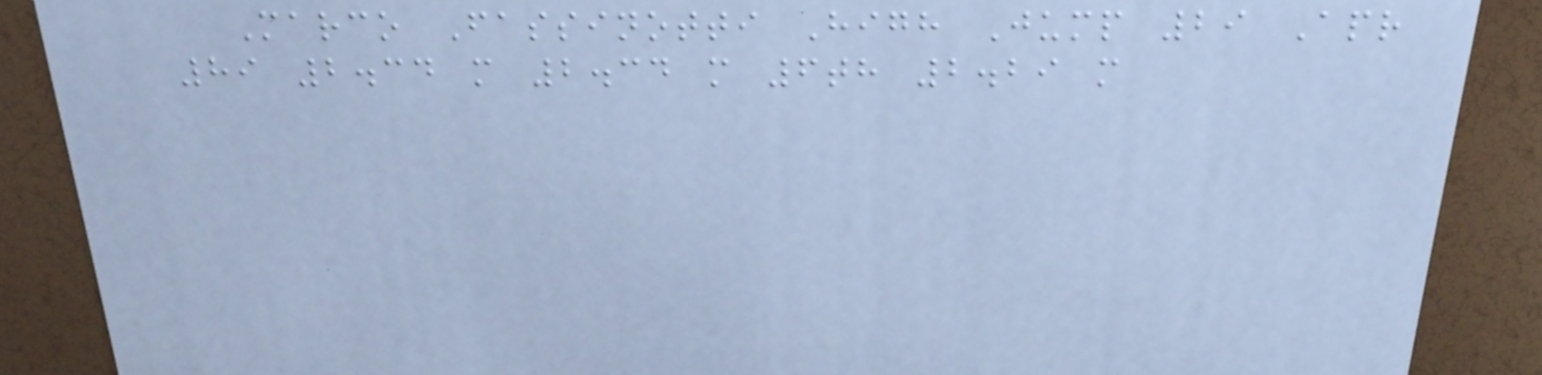Marco Fassinotti High Jump 29 Apr
89 2.34 m 2.34 m 6th 2.29 m
